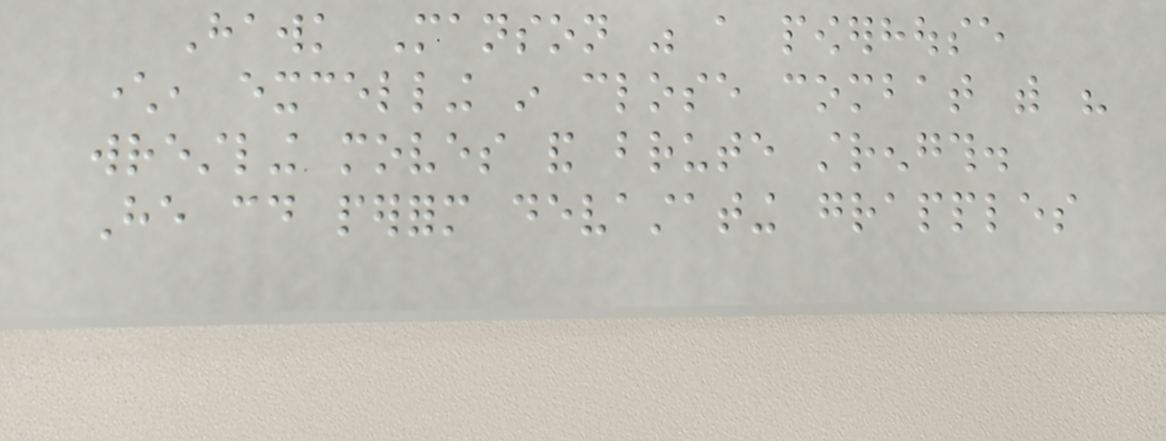Hawk Manson was a powerhouse
character, excelling in close combat with his
wrestling moves and brute strength.
He could perform devastating grapples
